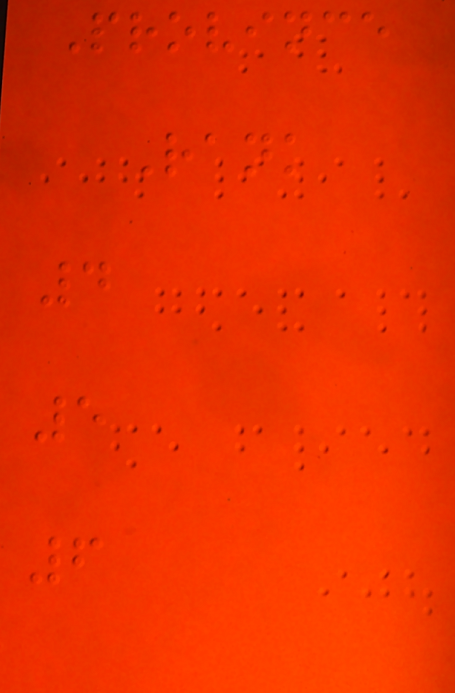Province
Rank
4
5
6
